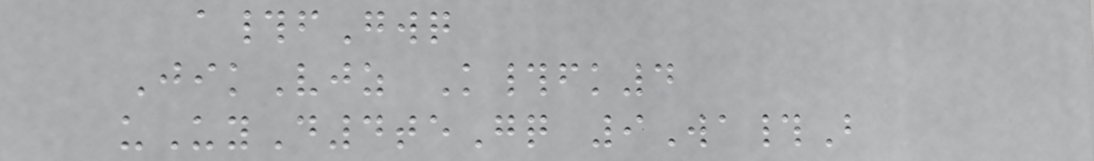a#fGwq
JikVjz K#fk4
uUyD4teGq 9Wa#B
